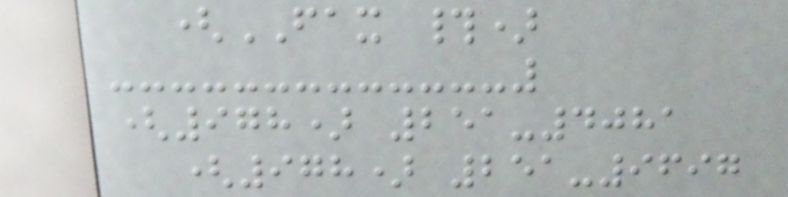(FAX #)
(978) 251-4081
(978) 251-9697
